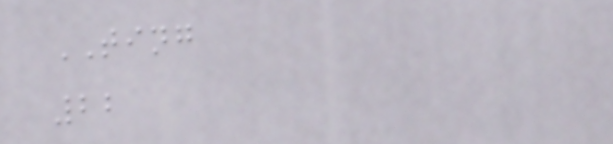TING
22
